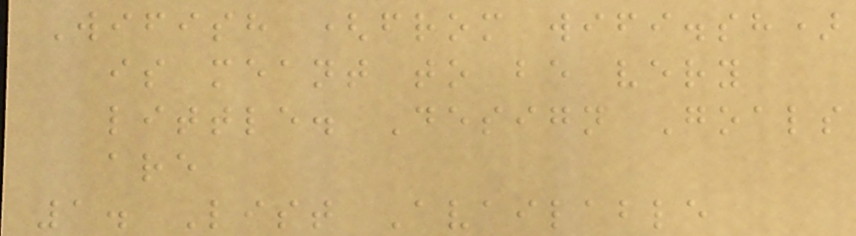Wifish (from wifi.sh)
is meant to be very
little. Design Goals
are
1. List Available
